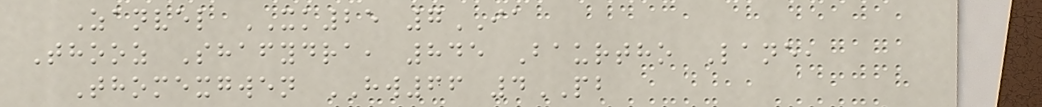Zanvel XK25 7IA
Thooz Shafydra, 845 Baurtho Lane,
Thomexgwen HW66 4PB
